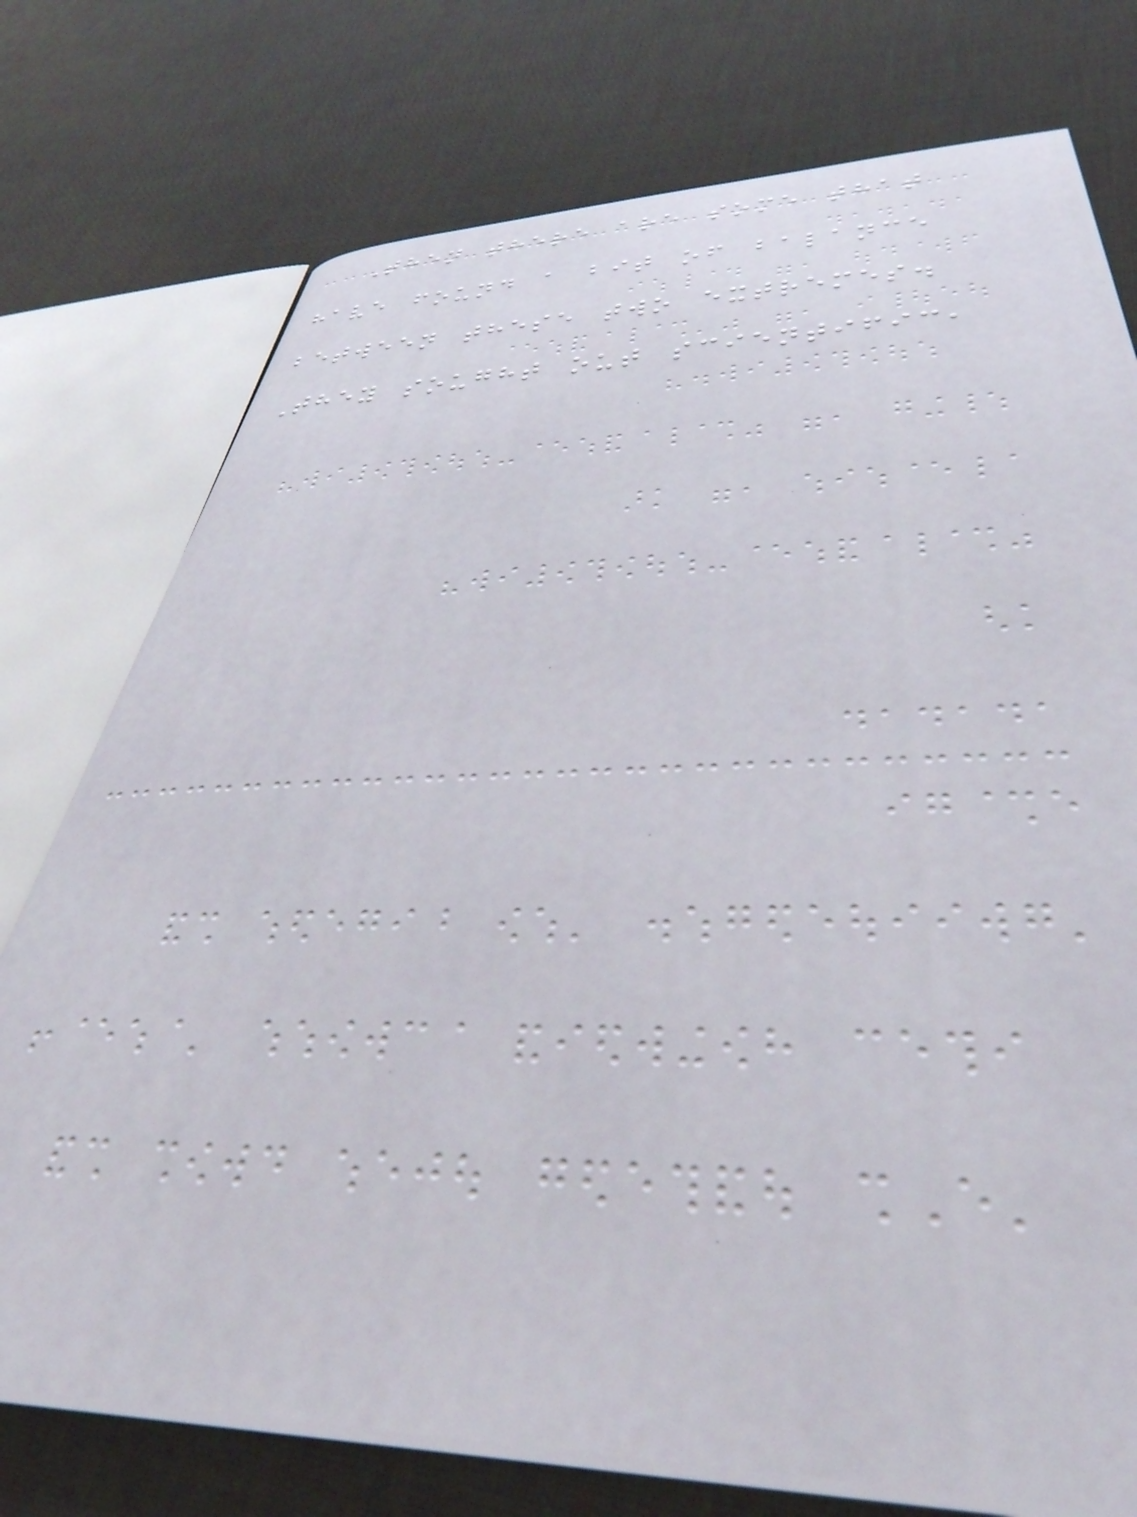Then there are some that
have found a bit of balance
between these two extremes.
They sought out scientific,
